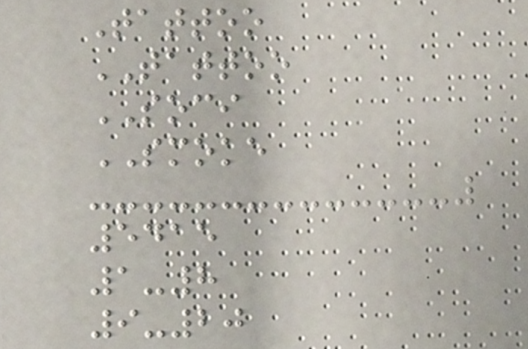Tattoo
TATTOO
SOCI
SMOKE
5415
1-8
9-20
